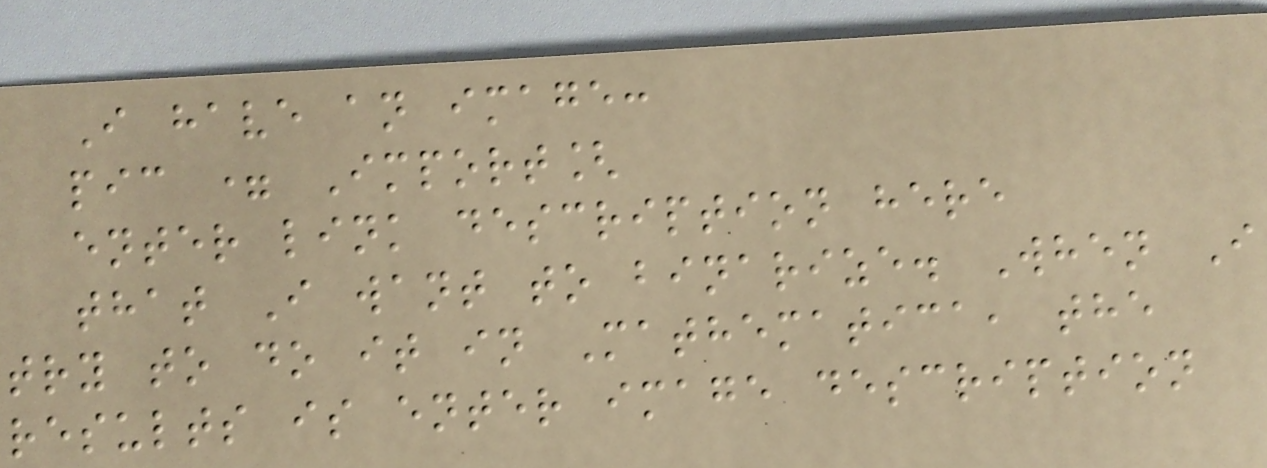I have an image:
pic = Import[
enter link description here
that I want to binarize. When I
try to do it in Mathematica, the
results is enter image description
